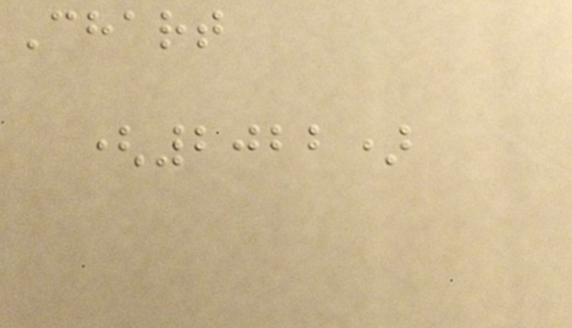Chart
(2022)
